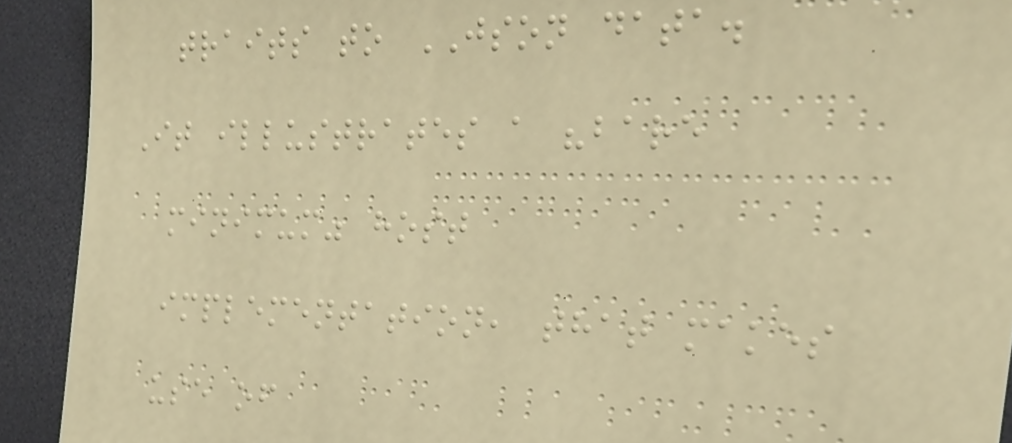traits to JSON data.
It illustrates a "bare
minimum" host
implementation, that makes
use of
